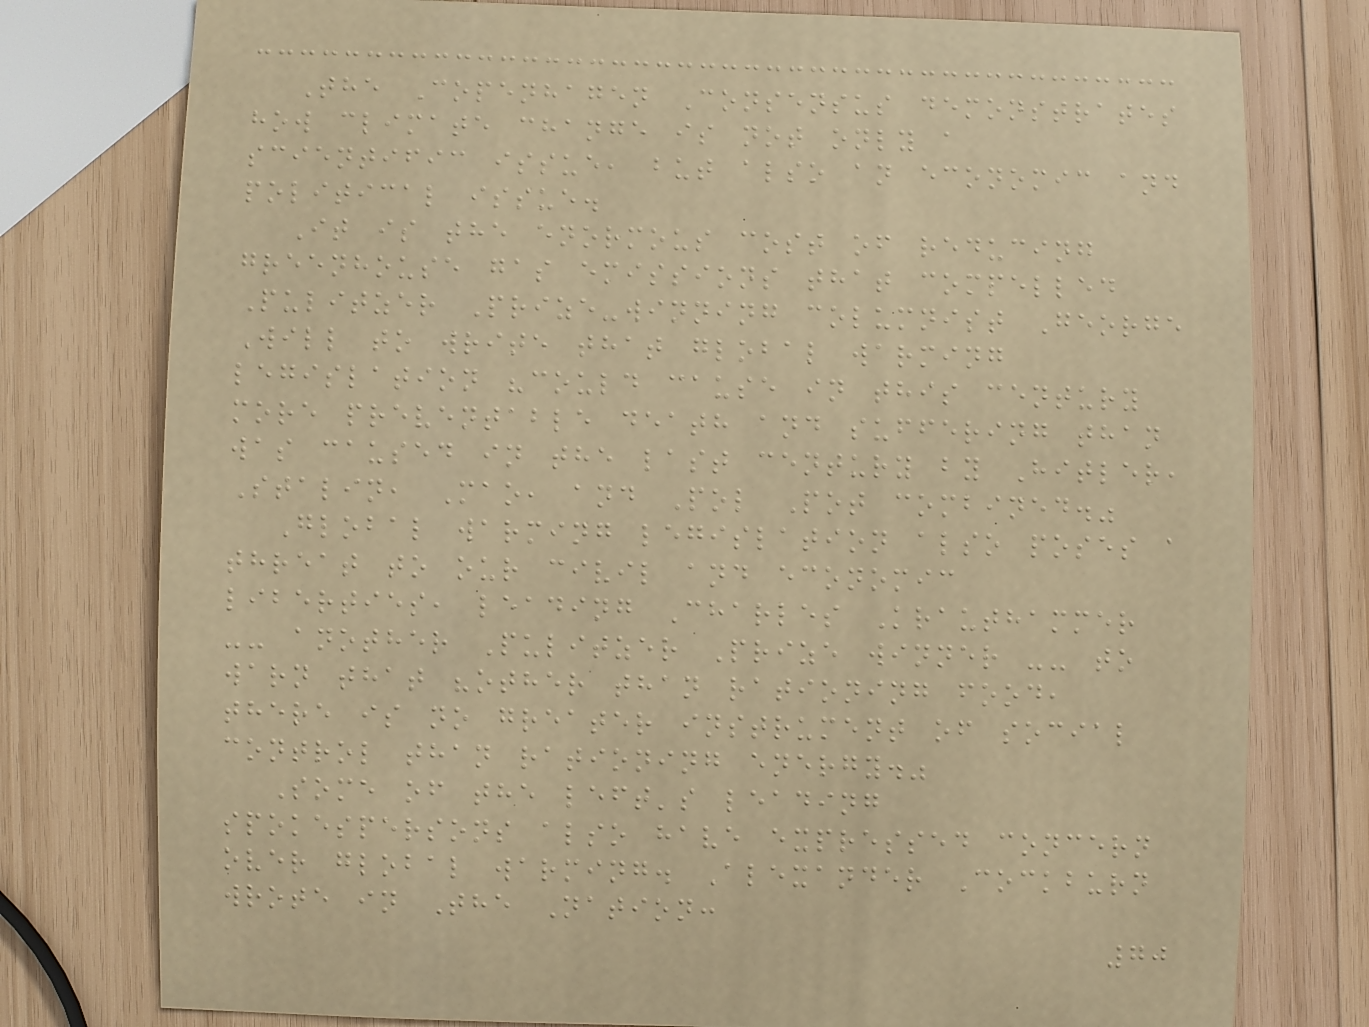The Copenhagen Consensus demonstrates
how climate change is not only a
scientific issue, but also an economic and
political issue.
It is the enormous cost of reducing
greenhouse gas emissions that compelled
Pulitzer Prize-winning columnist George
Will to write that global warming
legislation "could cause in this century
more preventable death and suffering than
was caused in the last century by Hitler,
Stalin, Mao, and Pol Pot combined."
Global warming legislation also poses a
threat to our civil and economic
liberties, leading Charles Krauthammer
-- another Pulitzer Prize winner -- to
warn that "other than rationing food,
there is no greater instrument of social
control than rationing energy."
Some of the left's leading
spokespersons also have expressed concern
over global warming. Alexander Cockburn
wrote in The Nation:
70
